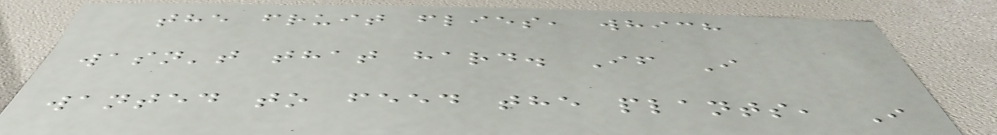the fruit flies, which
wasn't that hard. If I
wanted to feed the plants, I
